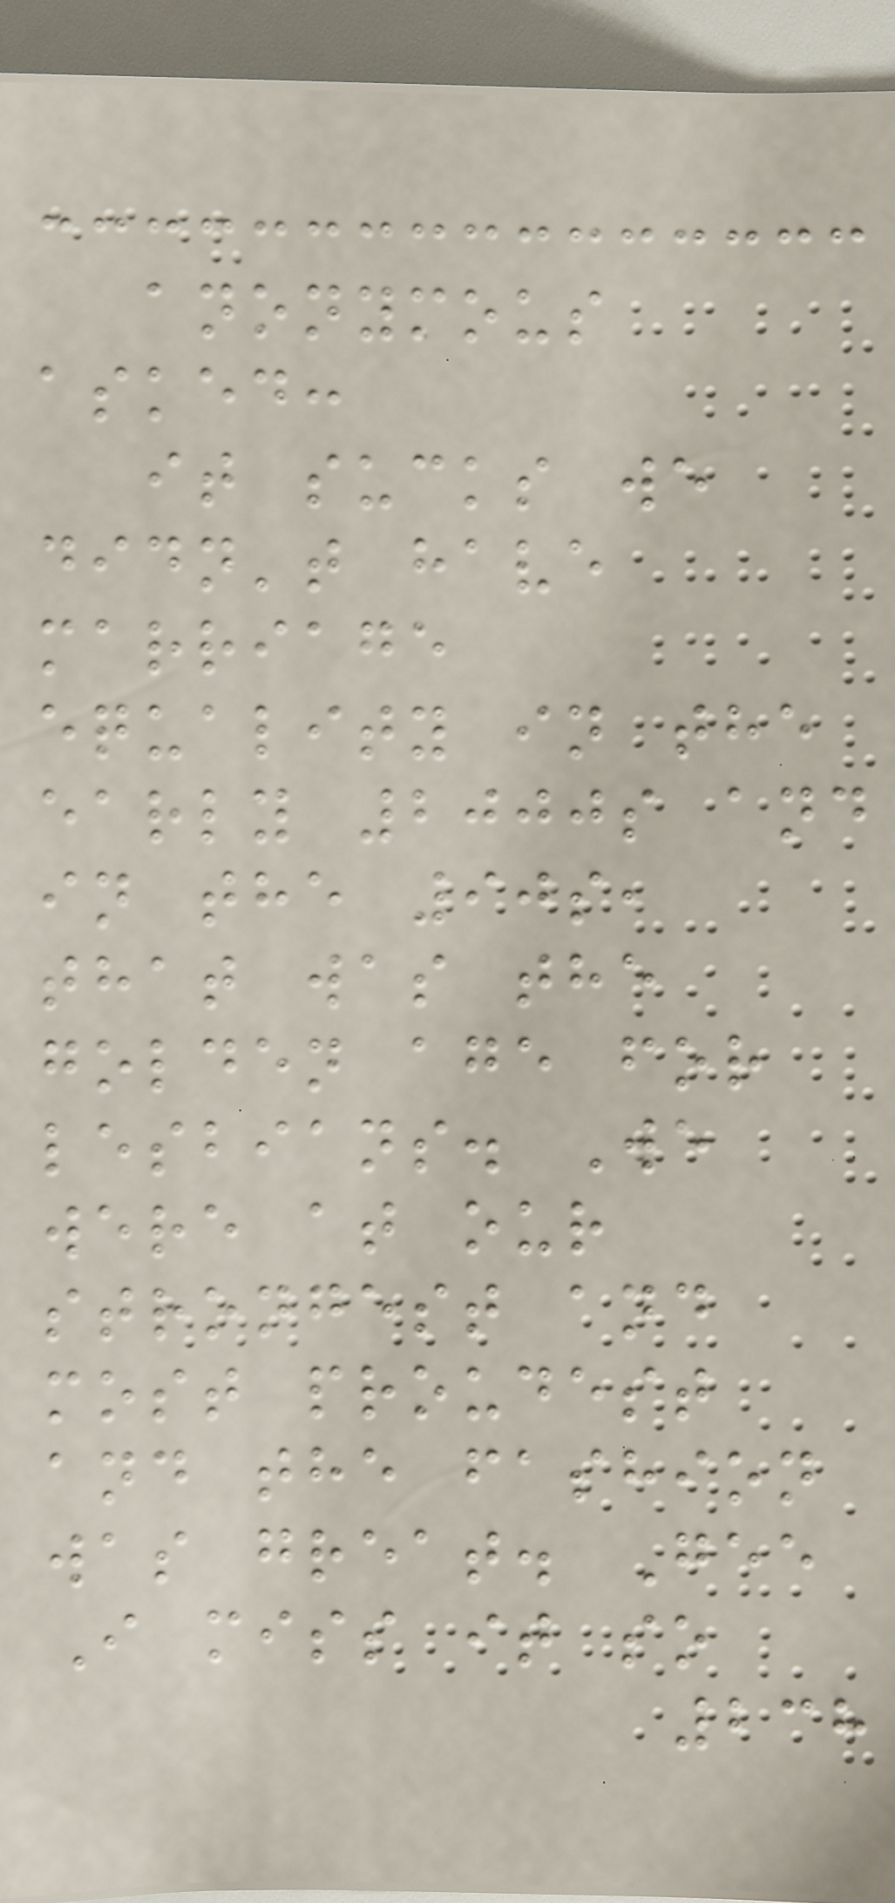anonymous
asked:
it sucks we
didn't have
marriage
equality in the
early 2000s and
in the 90s,
that was the
golden age for
lesbians. We
were at our
strongest and
most proudest
and the fashion
was great. Gee
I miss it so
238
